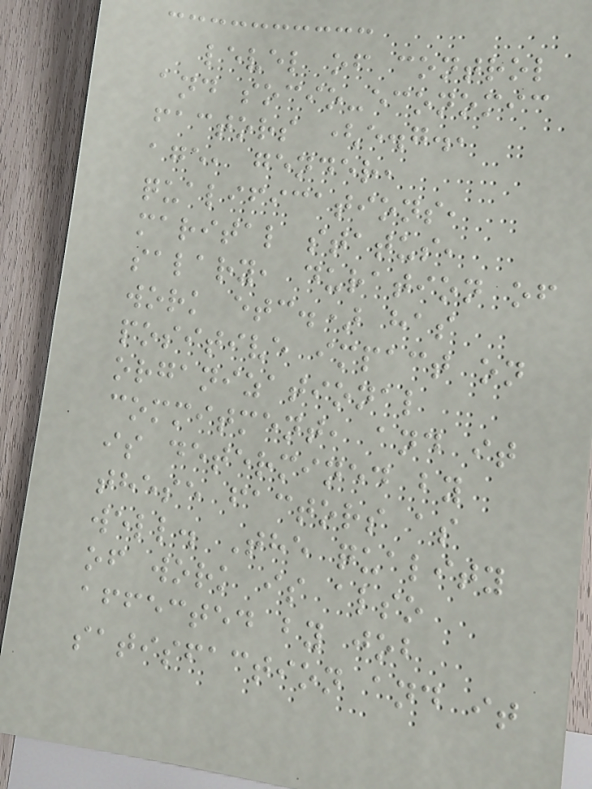level of control
and socio-economic
factors (e.g.,
age, gender,
qualifications,
marital status,
salary, duration of
work etc.) has
positive impact on
organizational
commitment, and it
is determined by
these factors as
well. The quality
of work is also
affected by job
satisfaction and it
